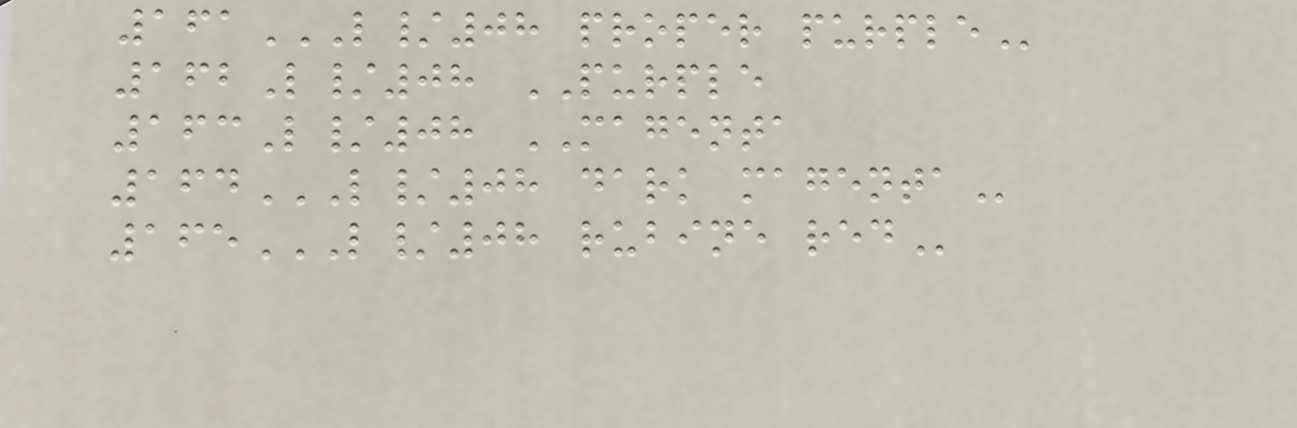161L/08 PROPER PURPLE
162L/08 PURPLE
163L/08 MAGENTA
164L/08 DARK MAGENTA
165L/08 RUBINE RED
